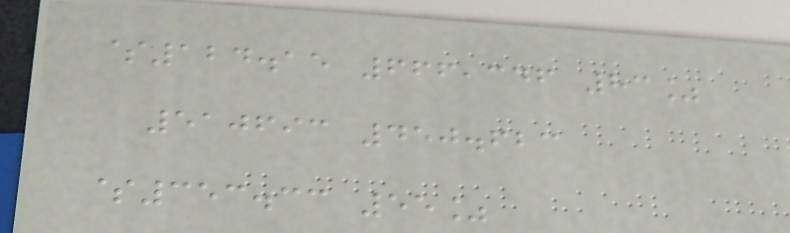$124.15 666,346 83%
510693 450.623
$353.33 55%
